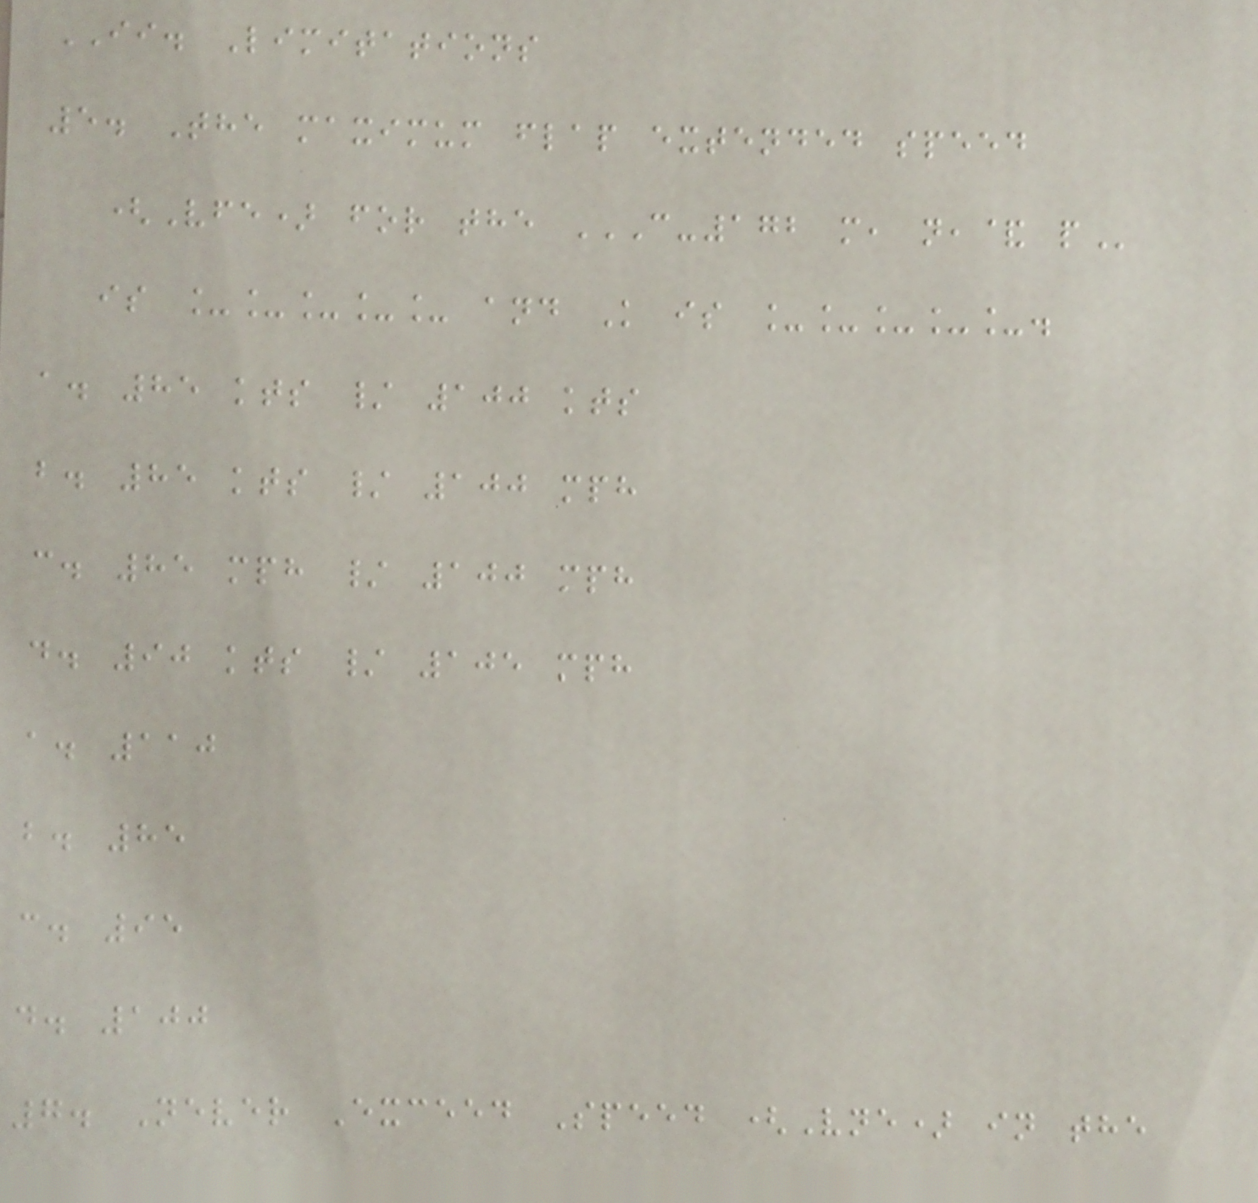II. Limitations
5. The maximum flap extended speed
(Vfe) for the C-172 M, N,& P
is _____ and K is _____.
a. 85 kts / 100 kts
b. 85 kts / 100 mph
c. 85 mph / 100 mph
d. 90 kts / 105 mph
a. 110
b. 85
c. 95
d. 100
7. Never Exceed Speed (Vne) in the
